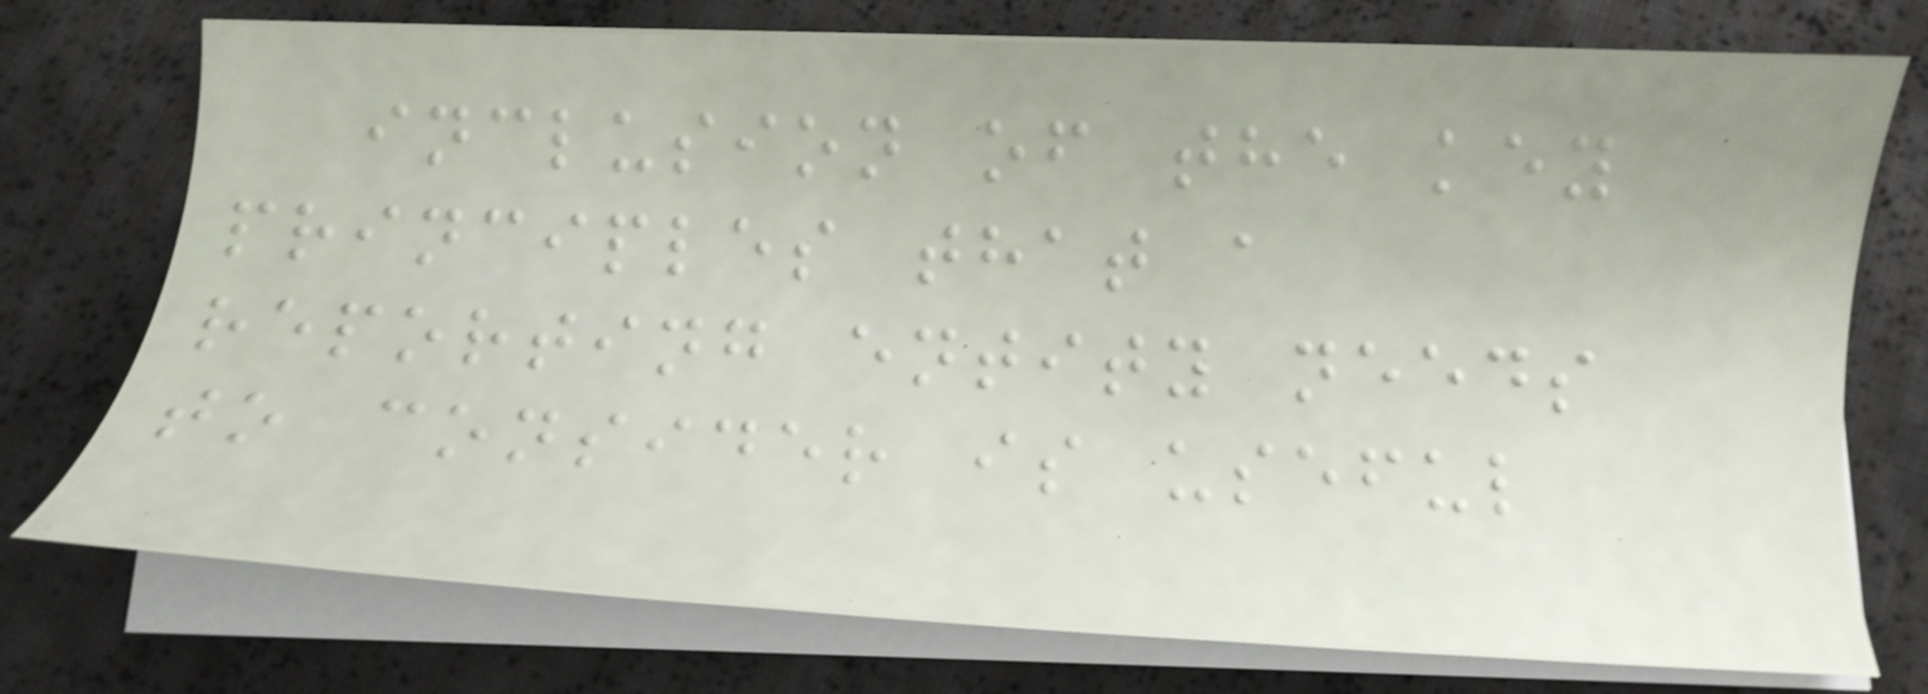inclusion of the key
principles that a
reporting entity needs
to consider is useful
